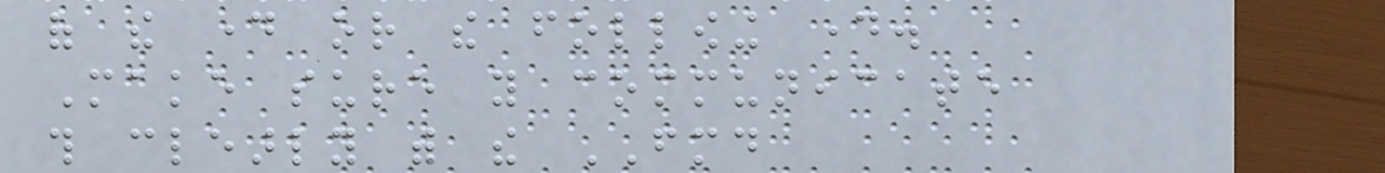of the day or the following day.
Make sure you communicate
this clearly with the FMD
